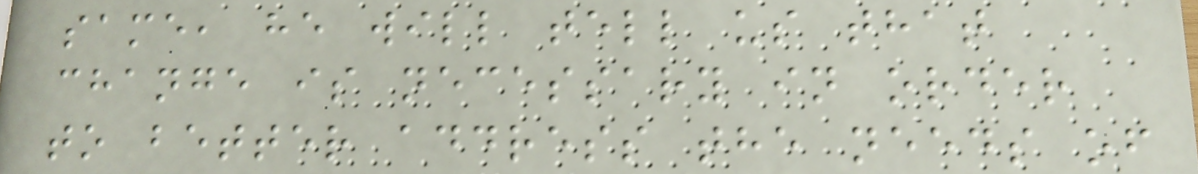same, he will tell us that
change is necessary in order
to better address the needs of
